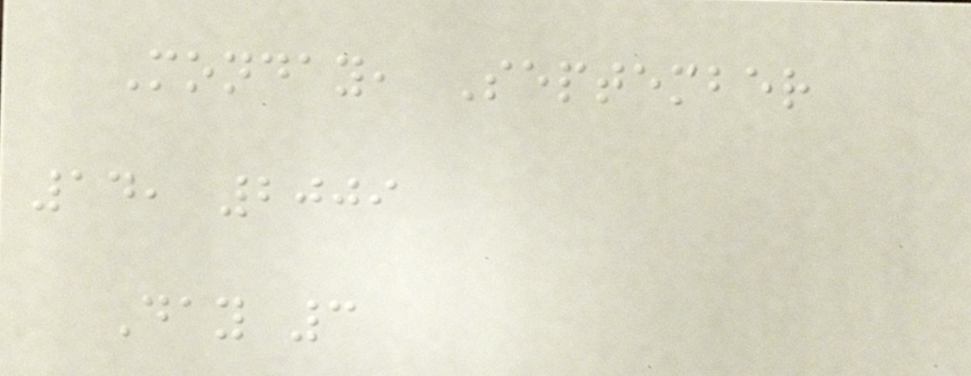Monday, September
14, 2009
Day 3
